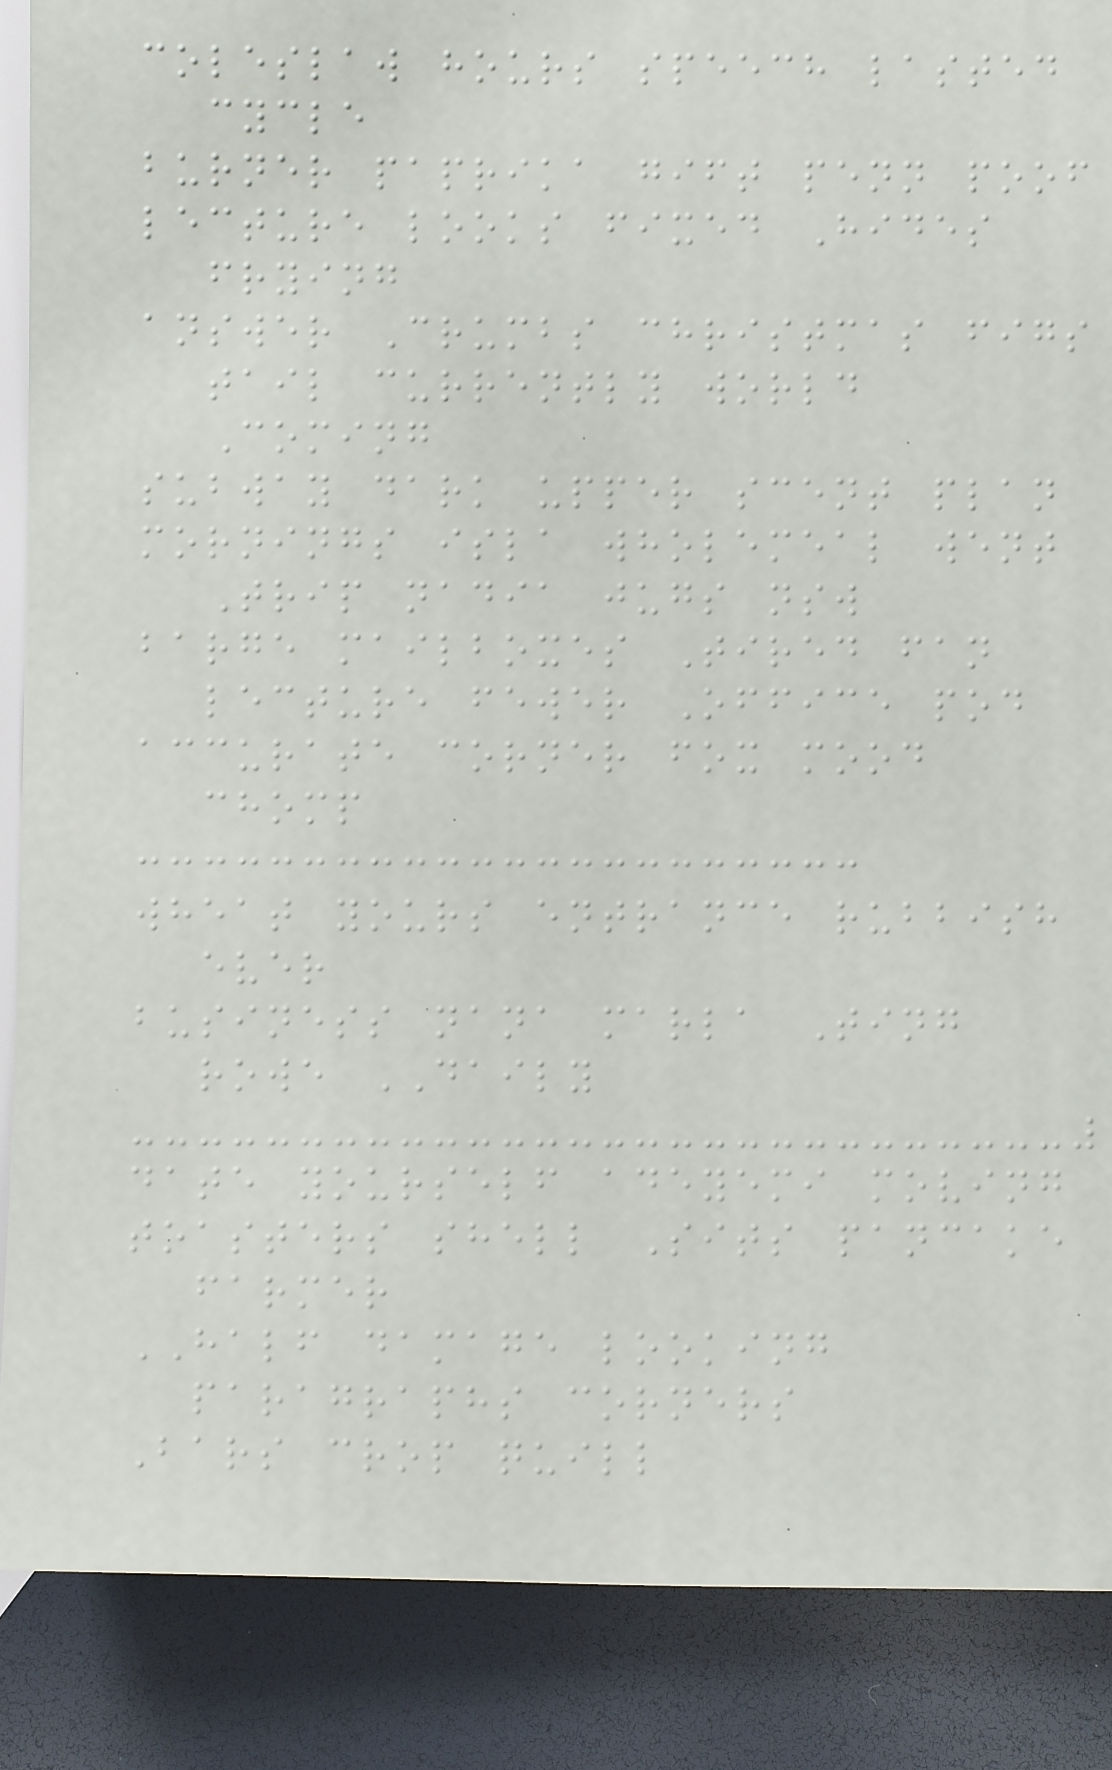coleslaw hours speech lasted
cycle
burner paprika gift penn poof
lecture looks fixed Hides
frying
answer Crumbs christmas figs
tail currently world
Coming
subway dark upper scent plan
mornings isla wholemeal went
Trip nadia jugs nsw
barge mailboxes Tired fan
lecture fewer Office pod
accurate corner fox mood
chomp
wheat yours entrance rubbish
ever
business nana marla Ting
rowe DAILY
date yourself adeyemi moving
toasters shell Sits pancake
farmer
HALF damage looking
paragraphs corners
Bars crop quill
